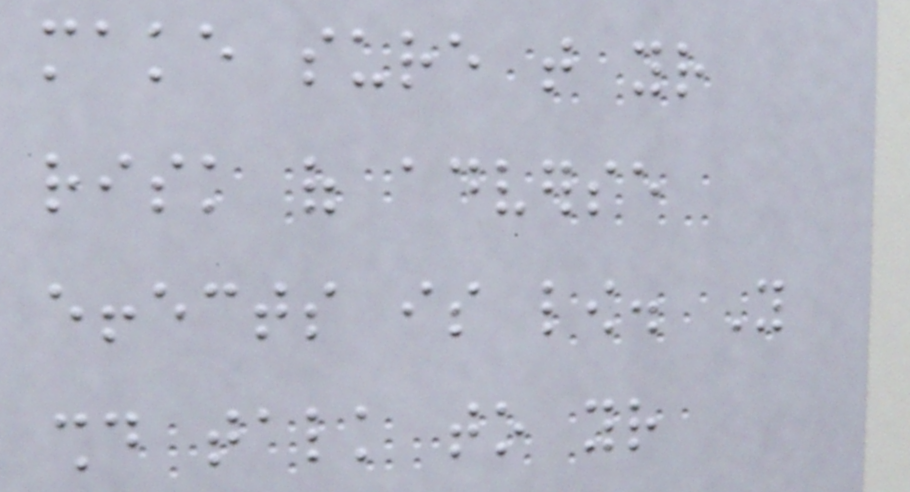make sure that your
risk of adverse
effects is low. You
should talk to your
